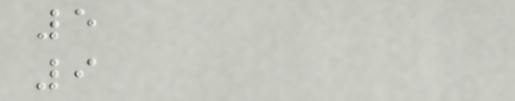5
9
